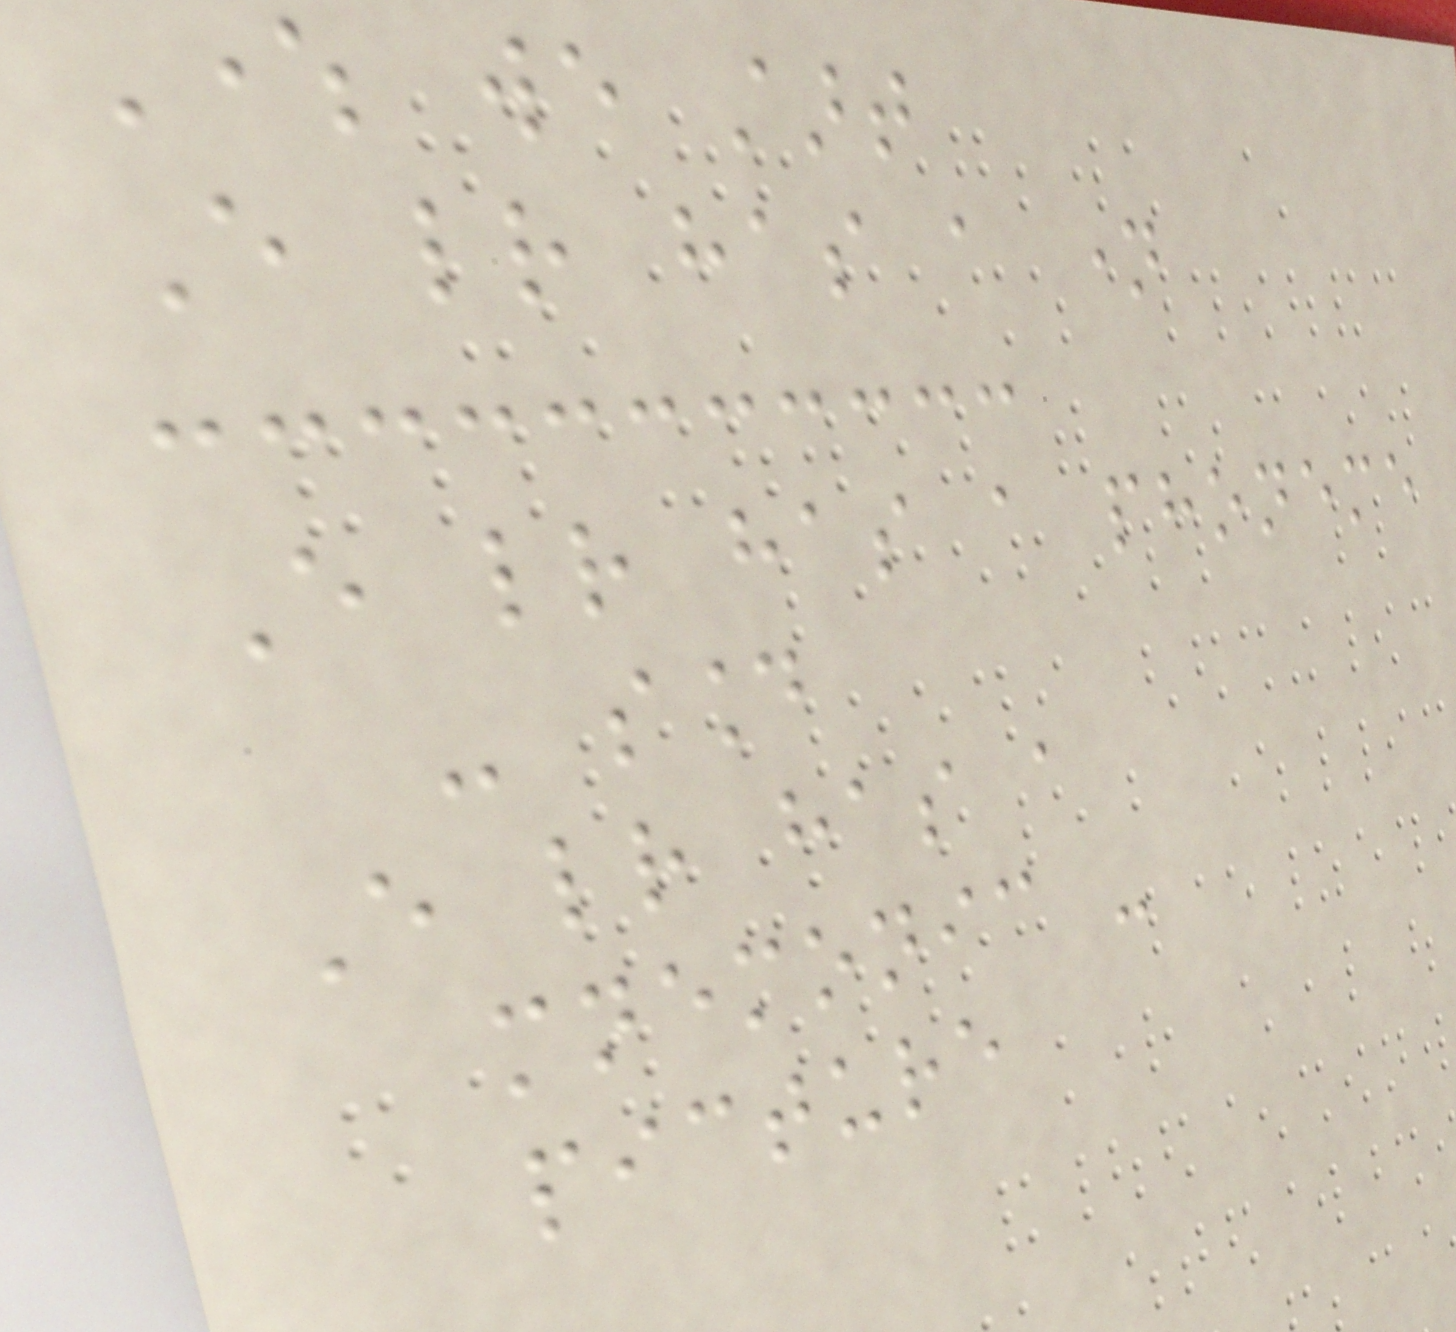Where we start
Every letter has a name
Every letter has a phoneme
- sound
Every letter has a
mnemonic -
picture
